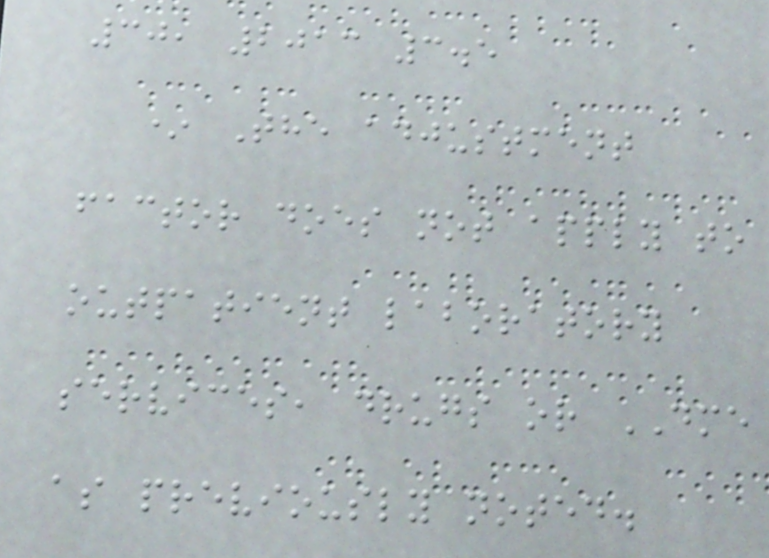30, 2013 3.5
* The adjustment
factor does not apply to
outpatient laboratory
services, drugs or DME
as previously noted.
